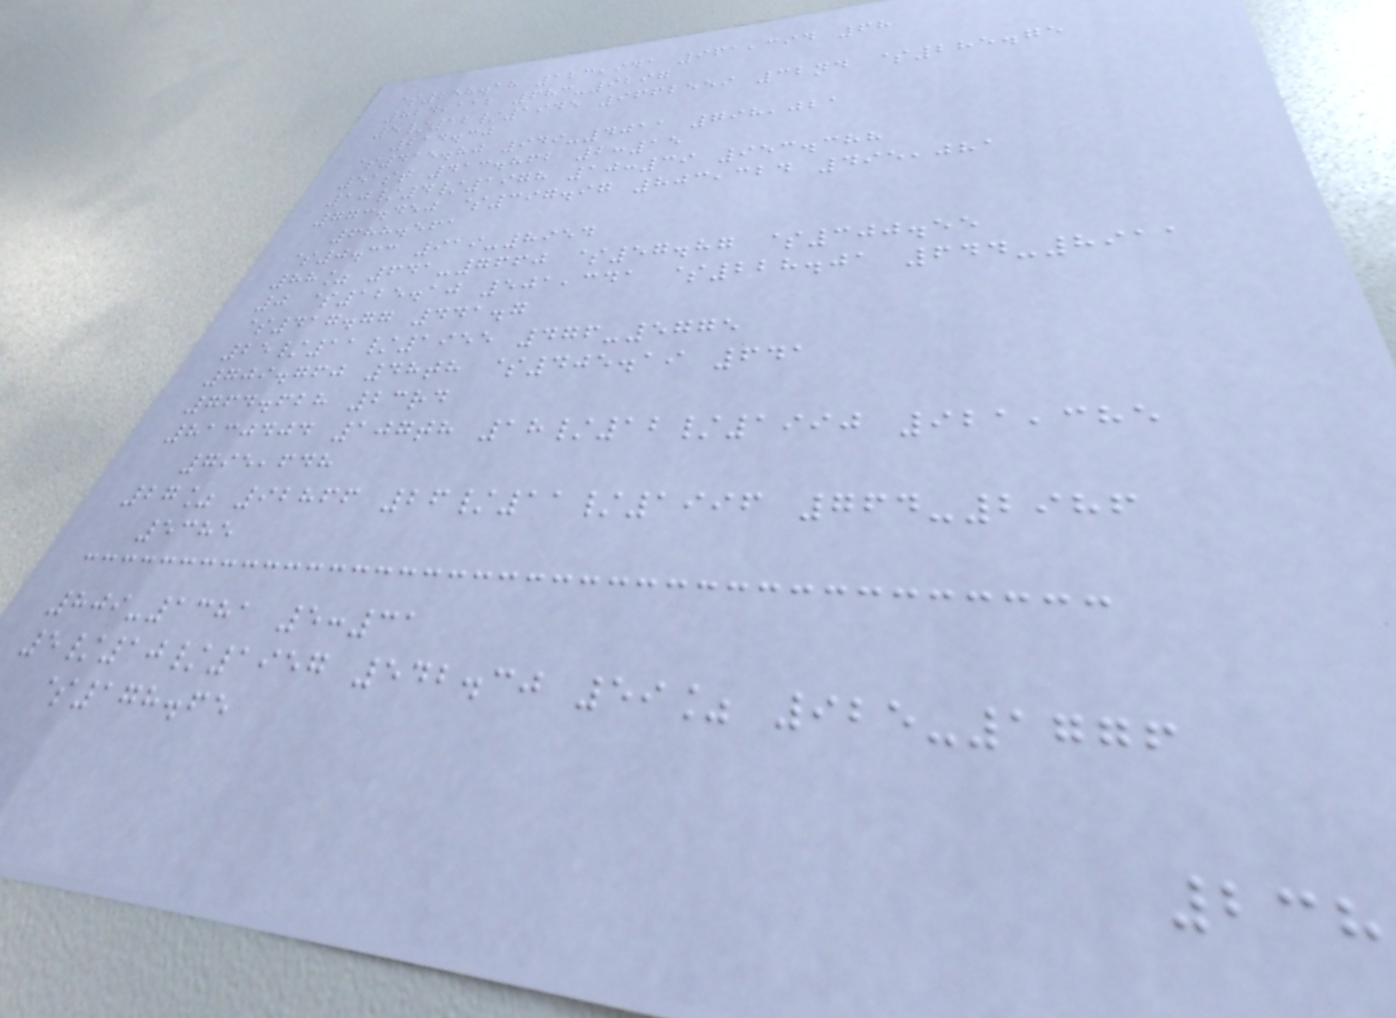$258.18 123,941 961,394 68
824,112 683-9297
5/12/1945 9662559 32nd $285.75
214.30
$415.80 949-4011 798,021
51st 413.862 2:15
10/4/1978 10:39 953.388
773.450 $397.97 803,324 495,081
688.561
$0.33 919-8954
88% 641-7660 $57.87 $300.55
0 $125.10 501,341 $228.01 644-8911
$417.77 441.7
25/11/1955 476-5775
709.760 48th $405.19 641
764.628 23rd
8130404 107th 18/12/1990 921,385
795,648
27% 92866 26/11/1996 764-2986
5385
809-1381 5:31
5/10/1957 542.30 59% 925-1776
$178.65
238
